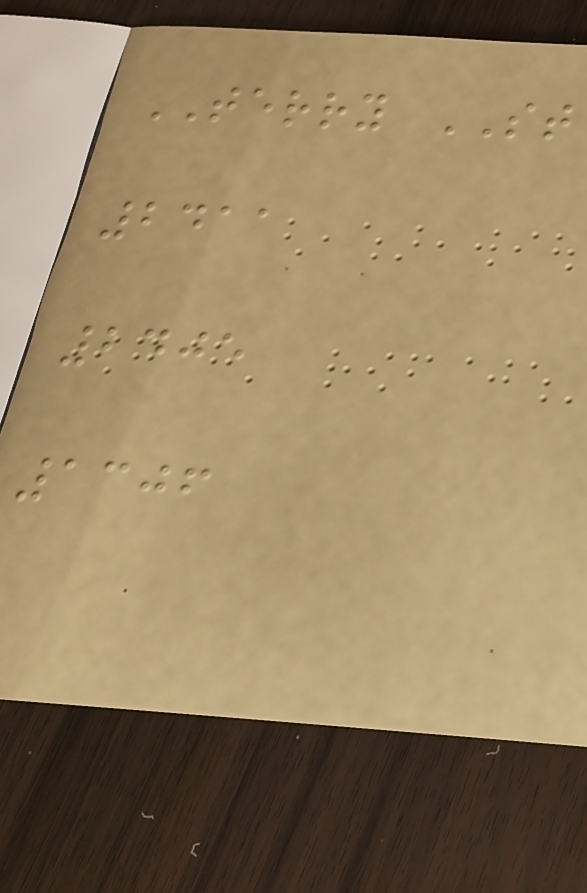TERRY ST
2411
2405
1306
